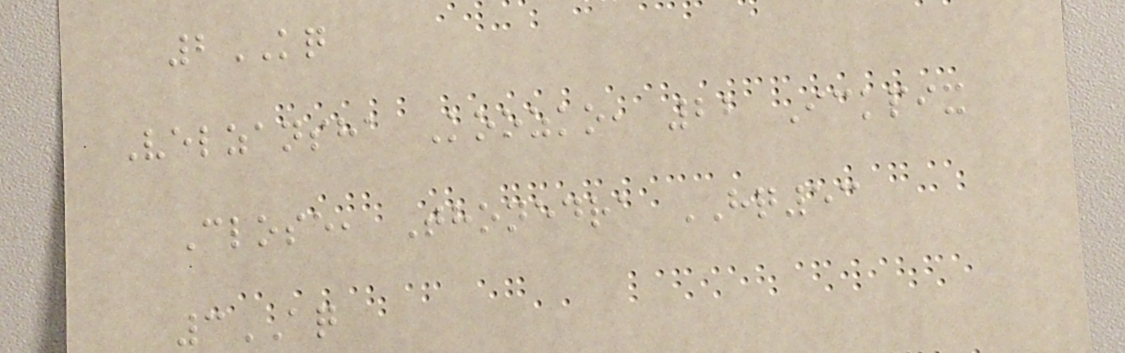2KQ
Velzansha Koozko, 22 Ickpix
Close, Thonedra HQ53
3AQ
